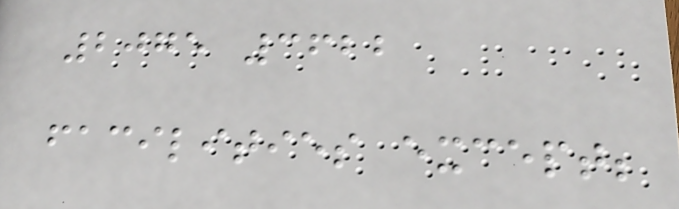2075 3622
facilities except;
